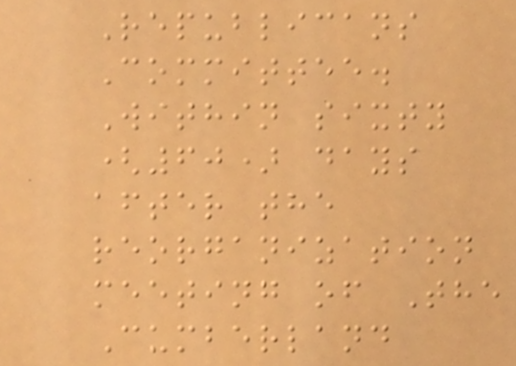Republicans
Committee.
Within sixty
(60) days
after the
reorganization
meeting of The
Cumberland
